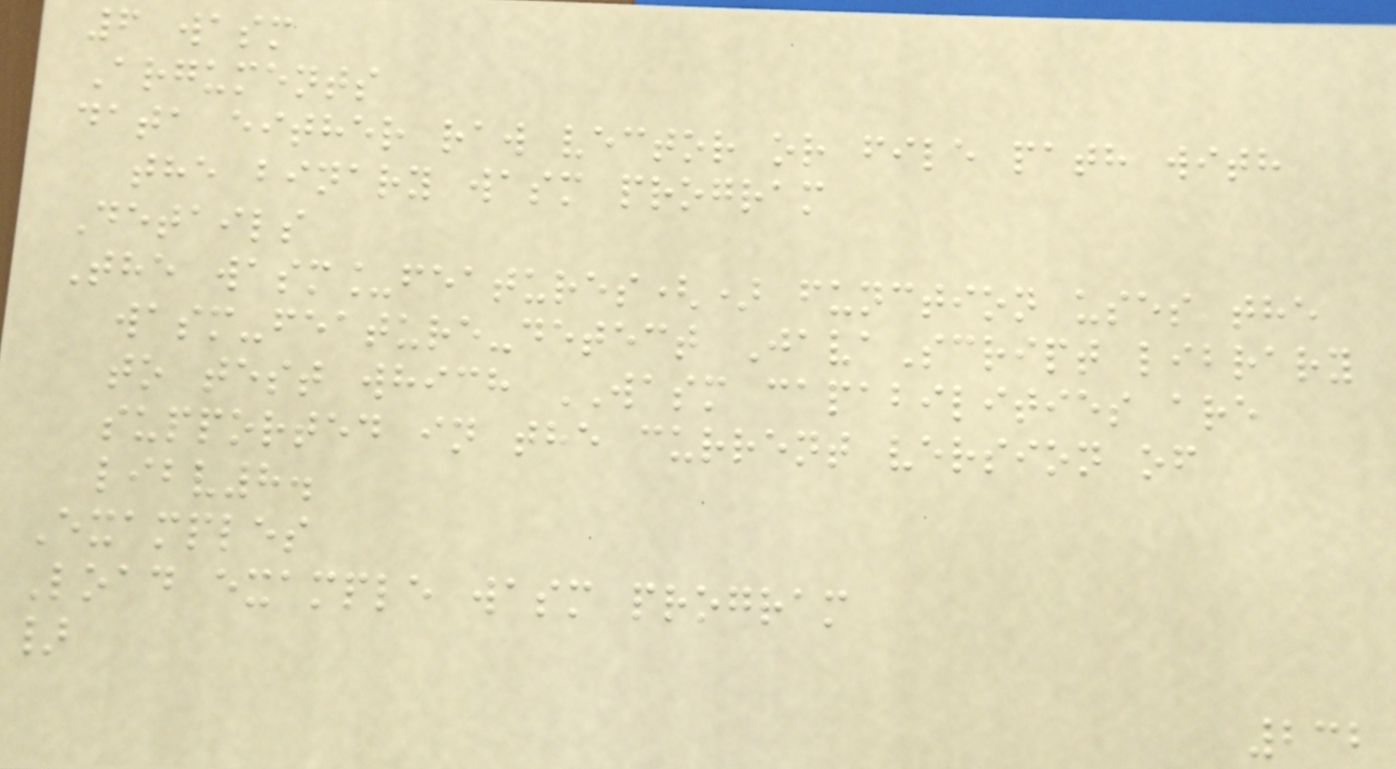6 wasm
Arguments
data either raw vector or file path with
the binary wasm program
Details
The wasm_features() function uses the
wasm-feature-detect JavaScript library
to test which WASM capabilities are
supported in the current version of
libv8.
Examples
Load example wasm program
}
232
